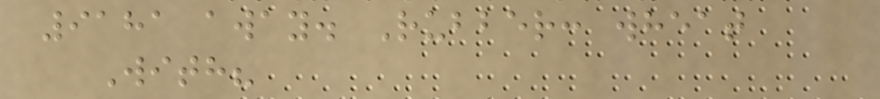9181 away. Rubber: wheat
With?
